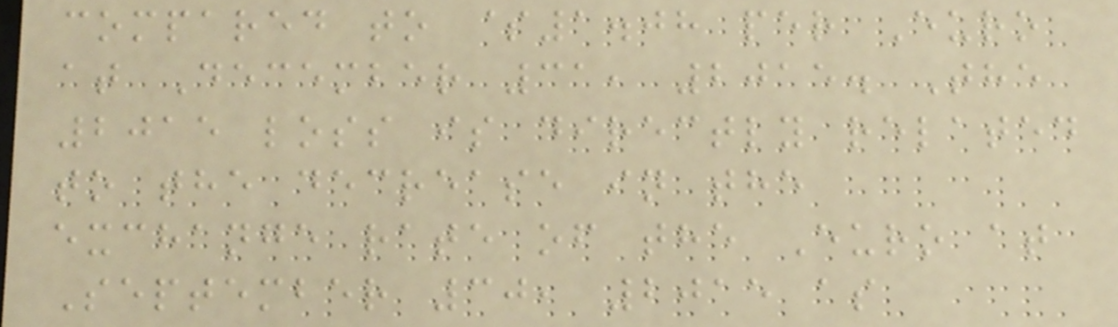compared to $1.08 per Euro
at December 31, 2015. The
2015 loss is directly related
to the decrease in the
exchange rate of the Euro at
September 30, 2015 as
